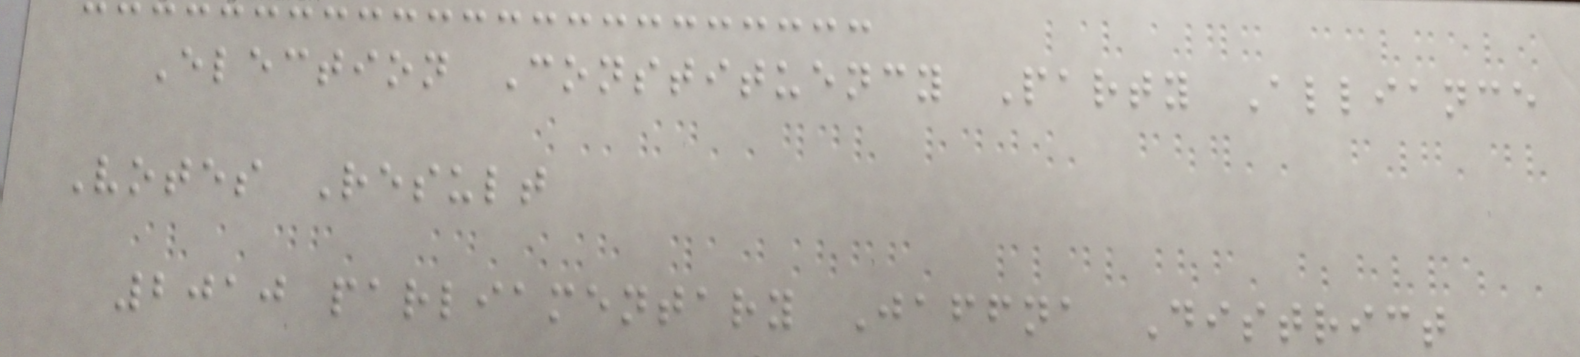Election Constituency Party Alliance
Votes Result
2010 parliamentary Jaffna District
